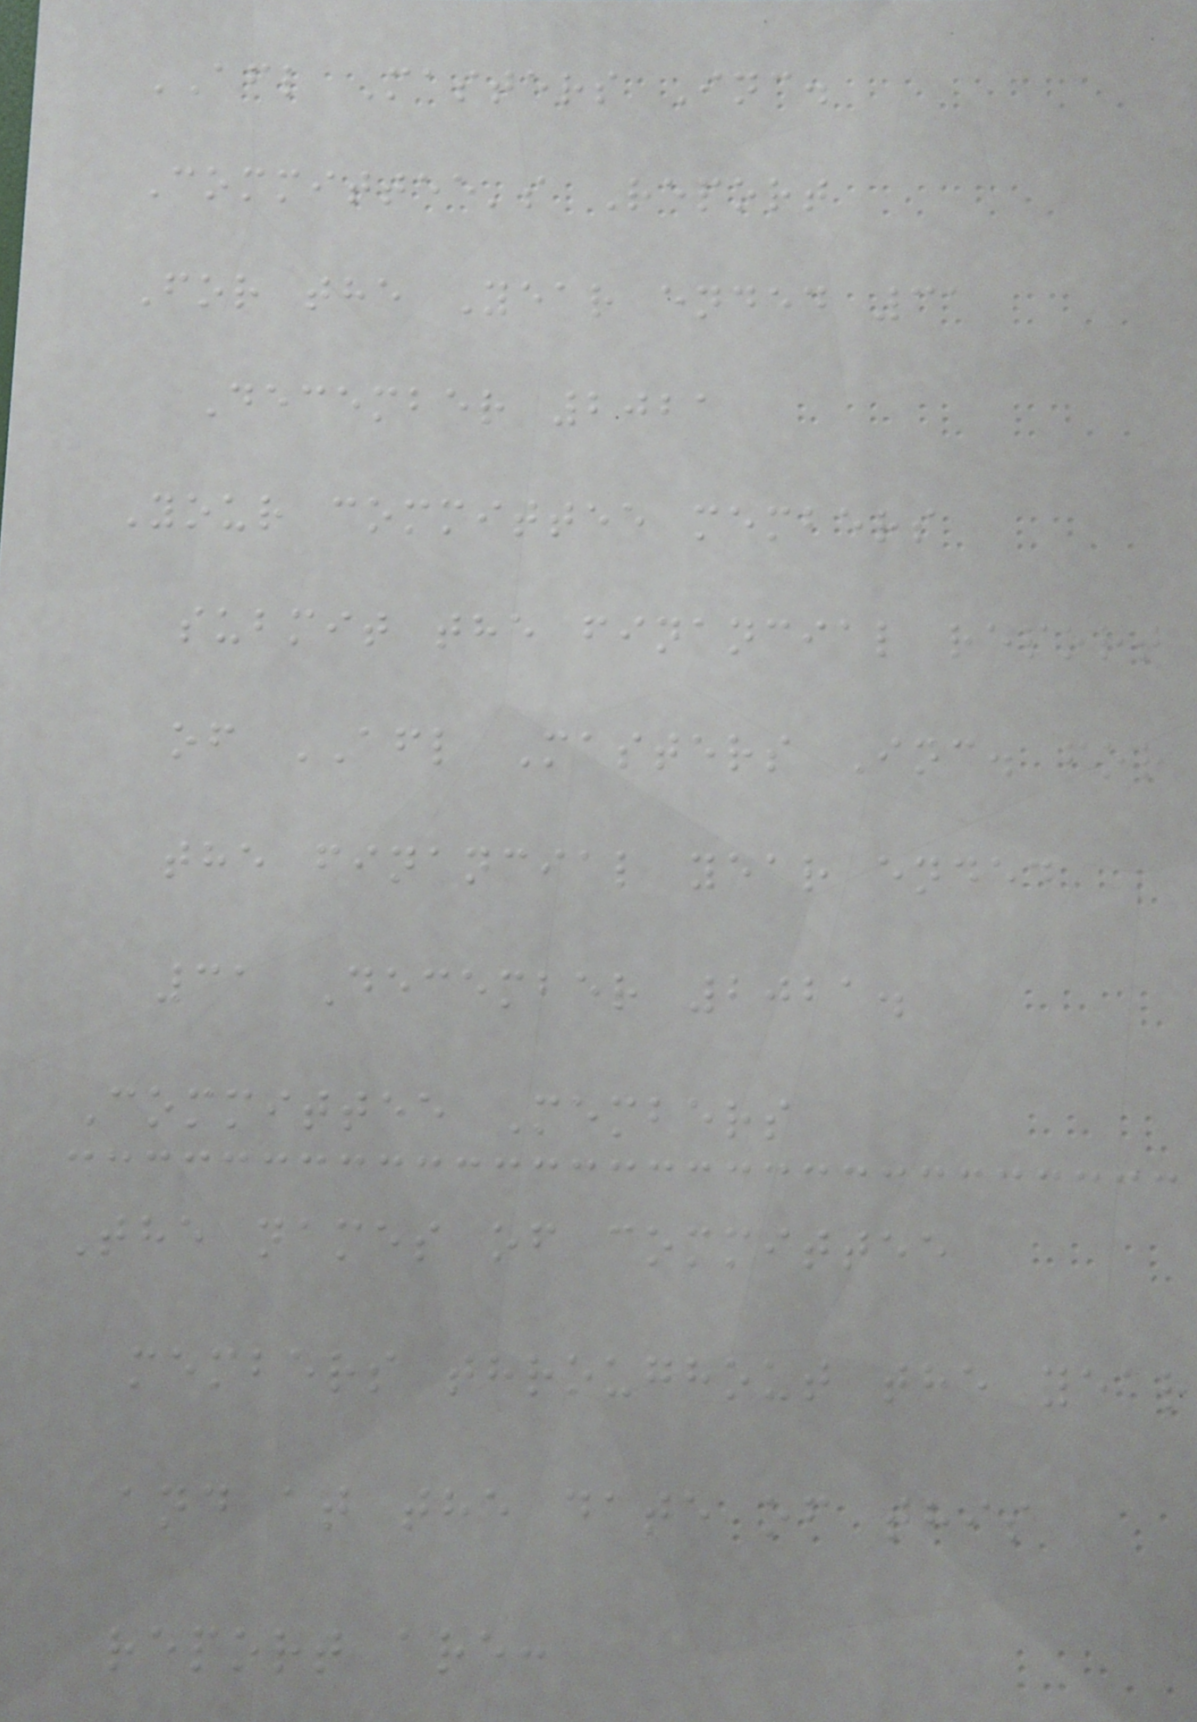AFL Masters Inc.
Committee's Report
For the Year ended 31
December 2021
Your committee members
submit the financial report
of AFL Masters Inc. for
the financial year ended
31 December 2021.
Committee Members
The names of committee
members throughout the year
and at the date of this
report are:
